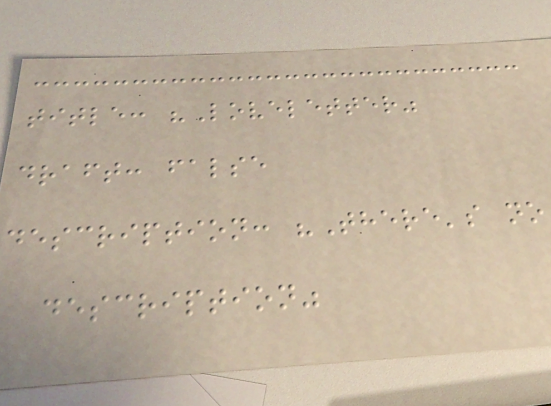title: "Loveletter"
draft: false
description: "There's no
description"
